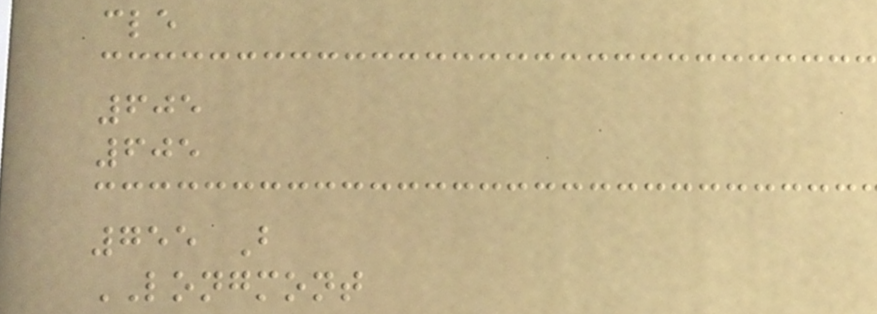cle
605
605
755 B
LONGMONT
